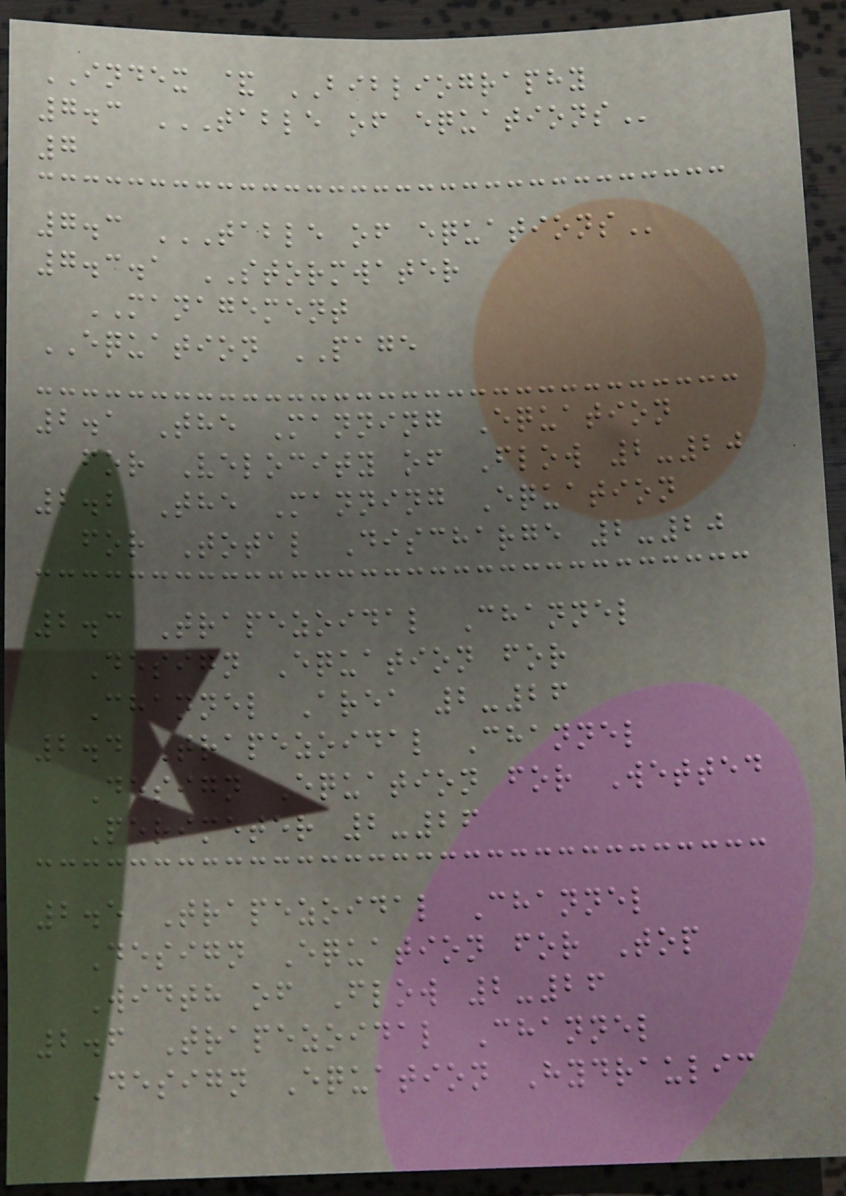INDEX & BIBLIOGRAPHY
7.3 TABLE OF EQUATIONS
7
7.3 TABLE OF EQUATIONS
7.3.1 STORMWATER
MANAGEMENT
EQUATION PAGE
2.1 The Manning Equation
for Velocity of Flow 2-20
2.2 The Manning Equation
for Total Discharge 2-20
2.3 Trapezoidal Channel
Design Equation for
Channel Area 2-26
2.4 Trapezoidal Channel
Design Equation for Wetted
Perimeter 2-26
2.5 Trapezoidal Channel
Design Equation for Top
Width of Flow 2-26
2.6 Trapezoidal Channel
Design Equation Hydraulic
